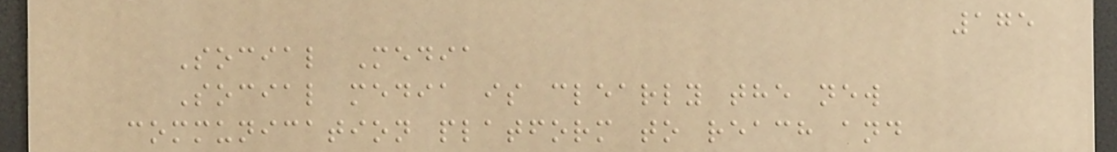175
Social Media
Social media is clearly the new
communication platform to reach and
